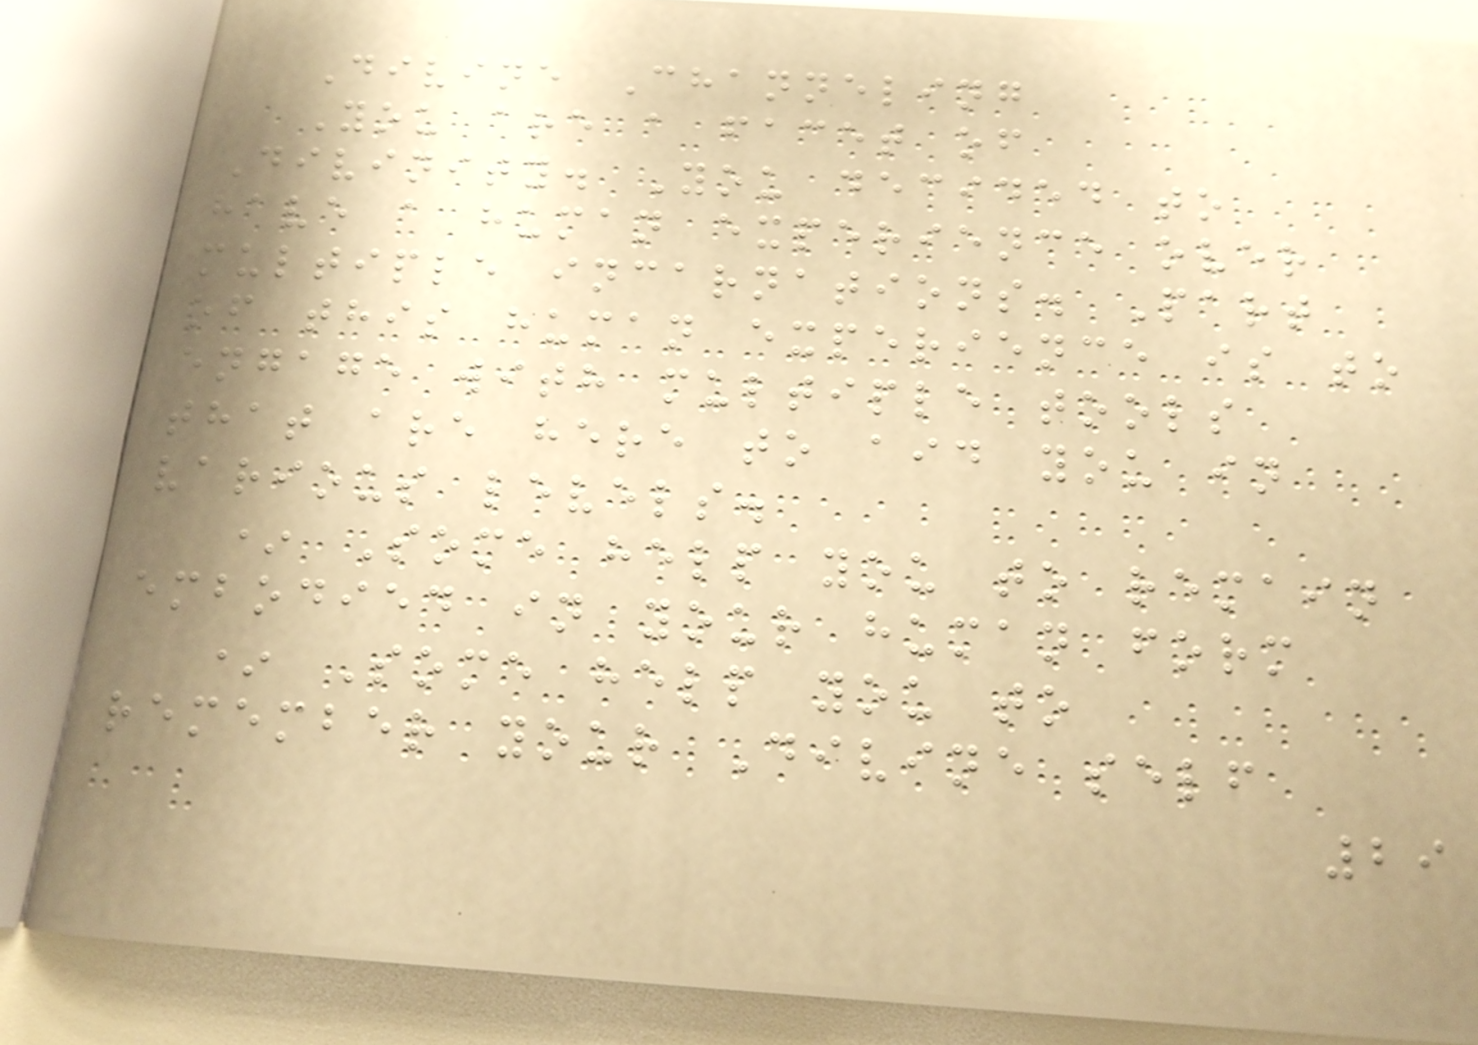Divine Channeling
You are a facet of
Divinity. You decided to
have a human experience over
multiple incarnations. Part
of this human experience is to
engage with multiple tools
that are here to aid you in
various levels.
* Some help you to remain
embodied in your human form
* Some help you to
remember your Divine self
29
